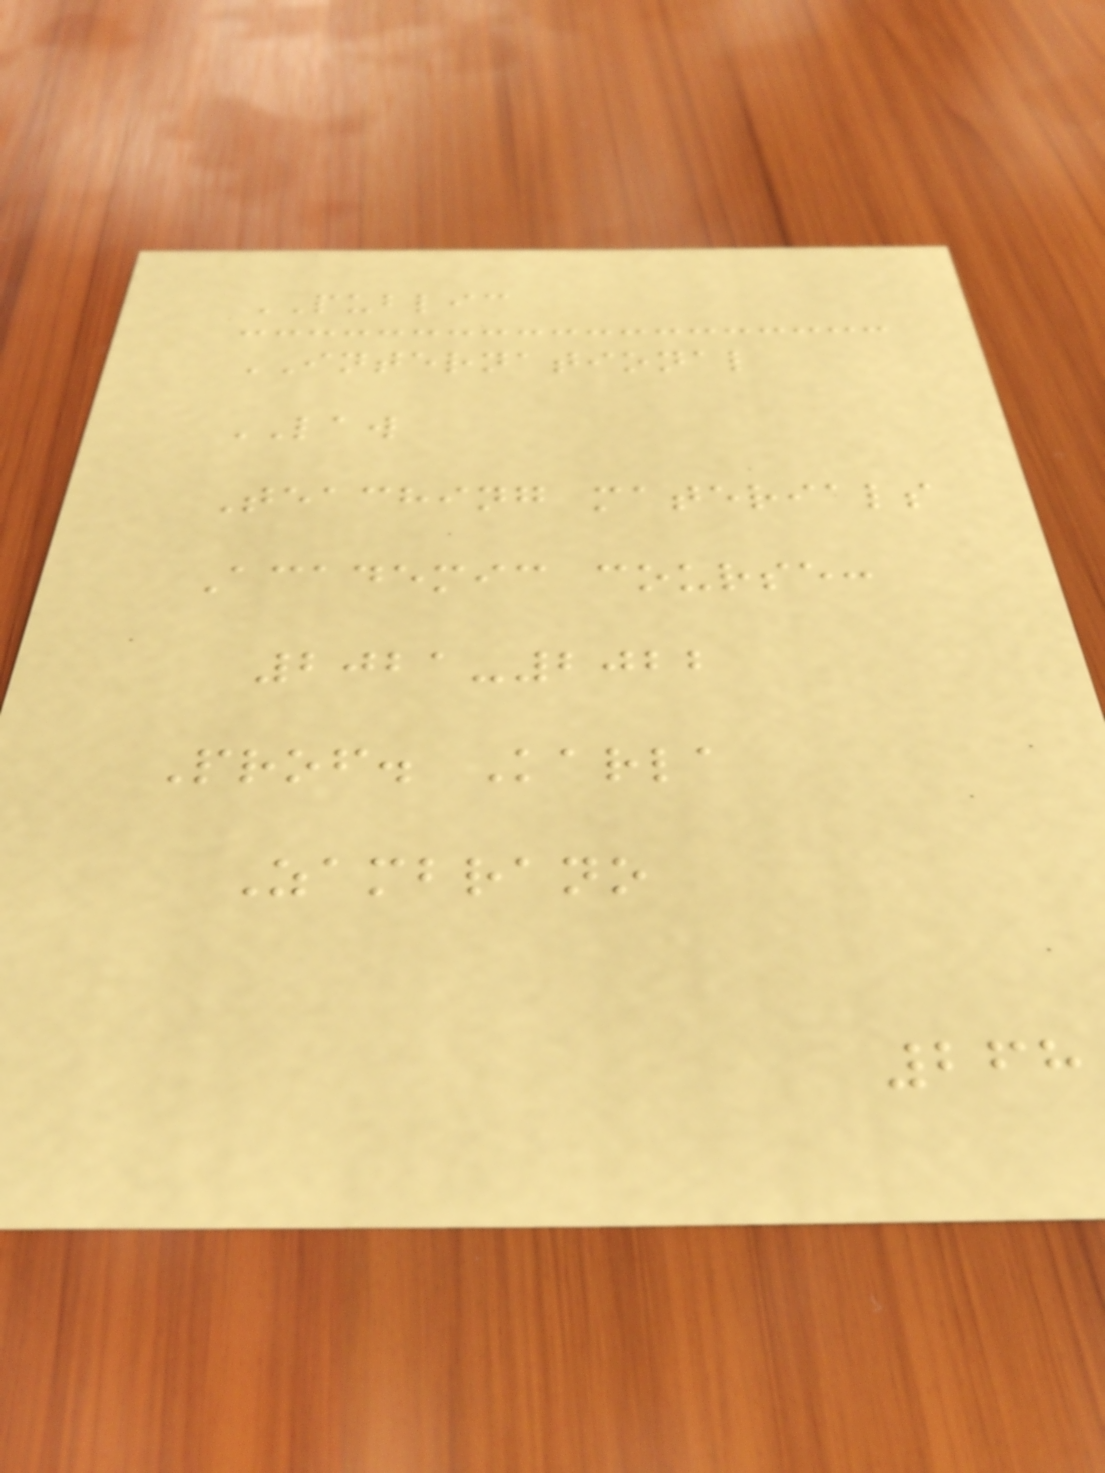PUBLIC
INTERNATIONAL
LAW
Teaching materials
Academic course:
2021-2022
Prof. Karla
Zambrano
268
